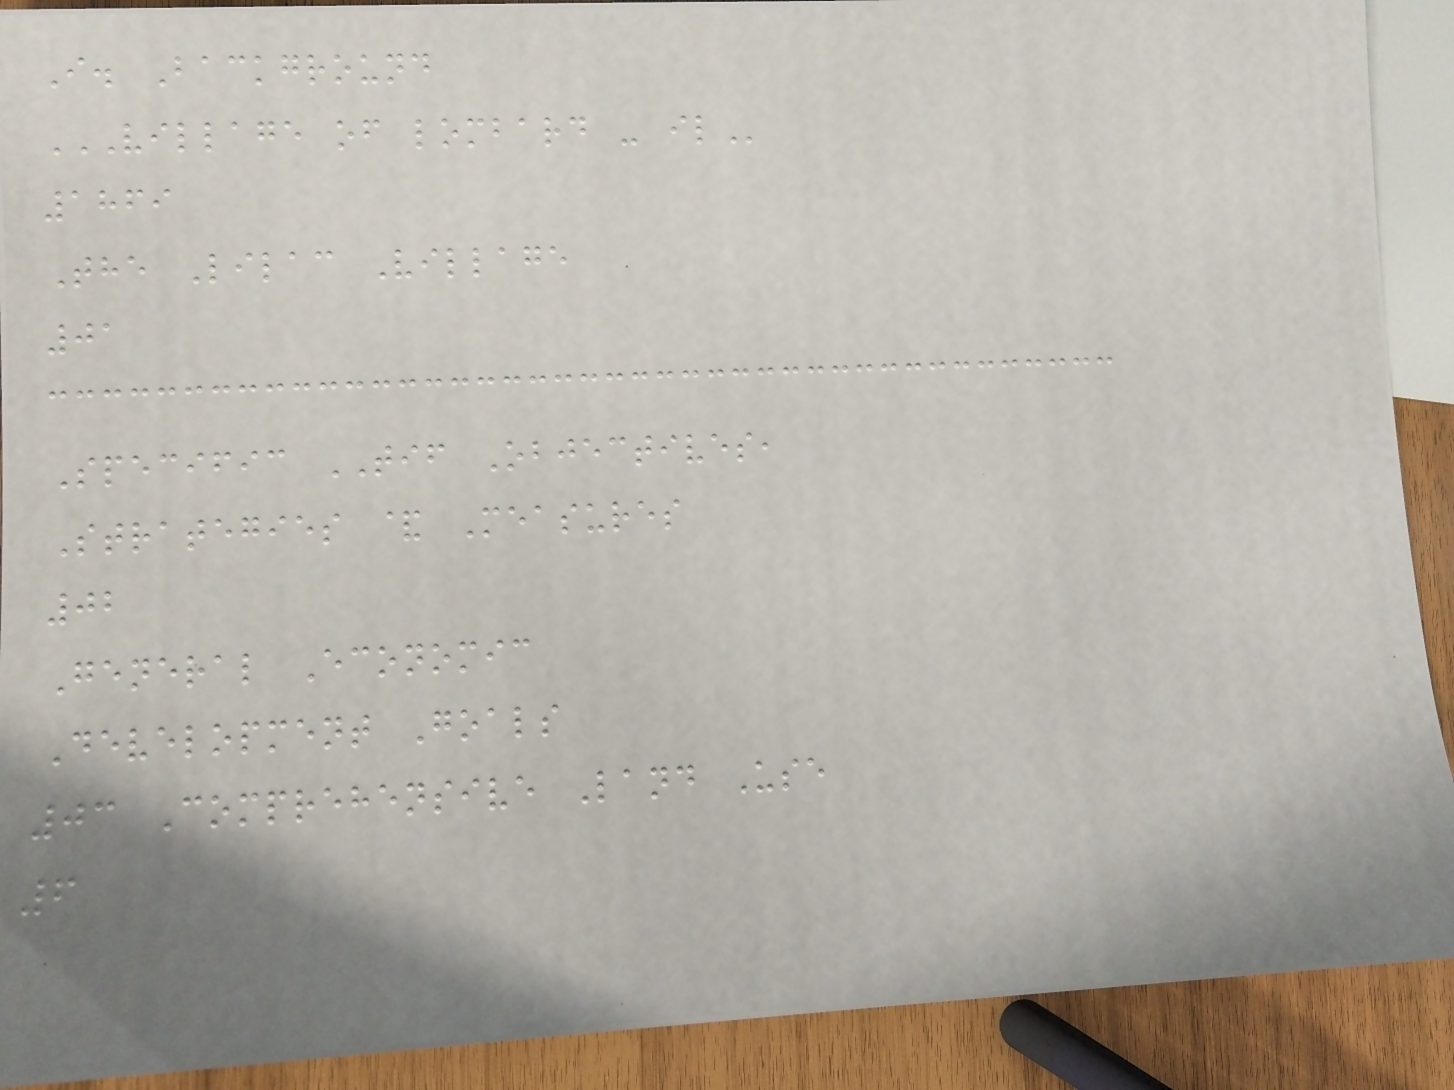I. Background
VILLAGE OF LOMBARD - IL
1869
The Lilac Village
01
Specific TIF Objectives,
Strategies & Measures
02
General Economic
Development Goals
03 Comprehensive Land Use
6
